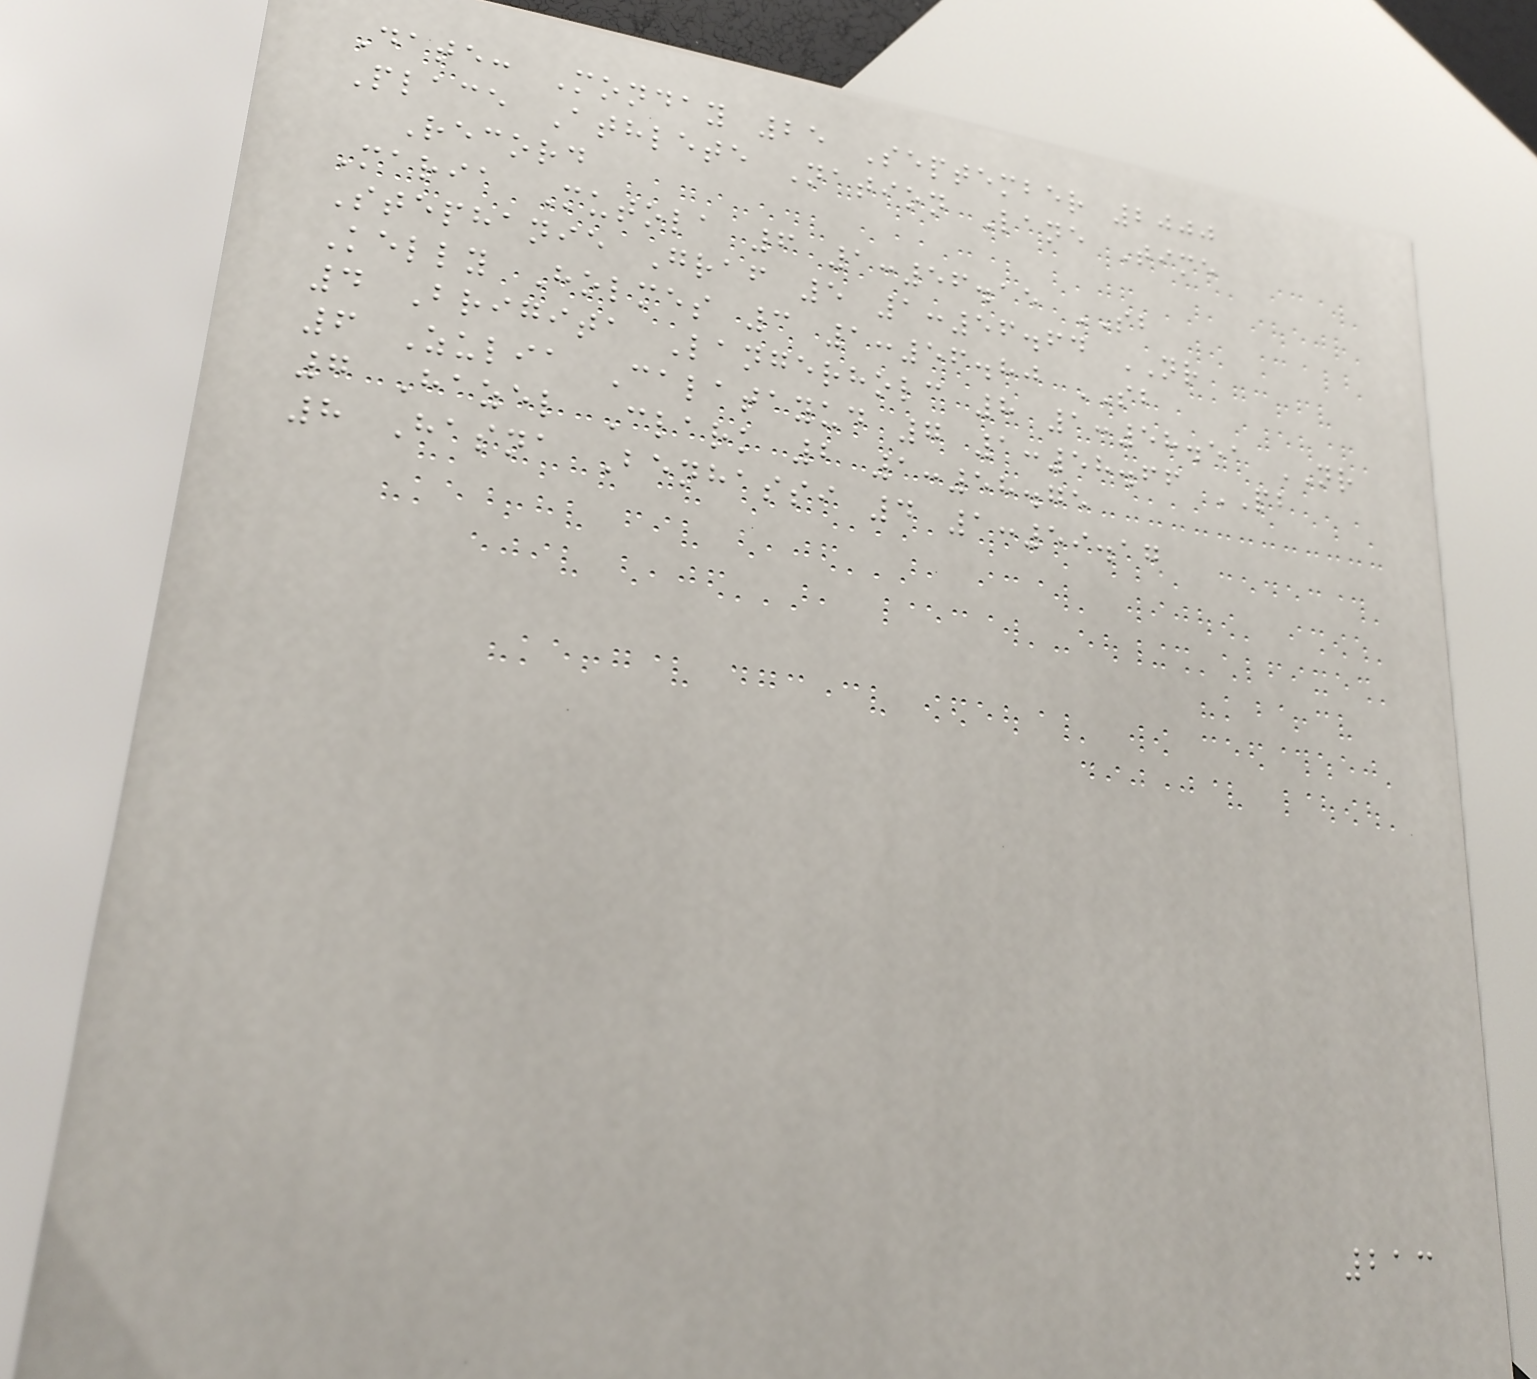Date: Monday 25 September 2000
Place Athlete Nation Lane Time
Record
Maria Mutola 6 1:56.15 SB
Stephanie Graf 5 1:56.64 NR
Kelly Holmes 3 1:56.80 SB
4 Brigita Langerholc 8 1:58.51 NR
6 Zulia Calatayud 7 1:58.66 PB
7 Hazel Clark 2 1:58.75
8 Hasna Benhassi 4 1:59.17
213
